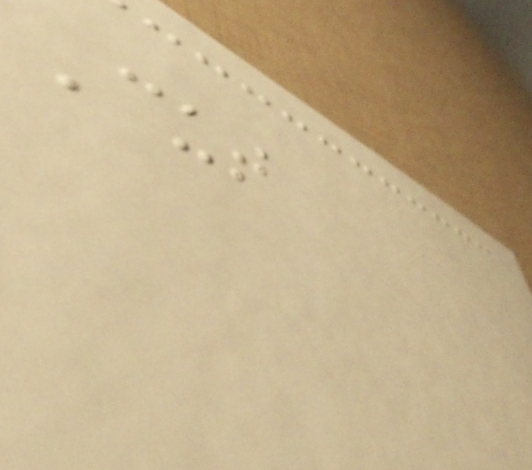Cut
